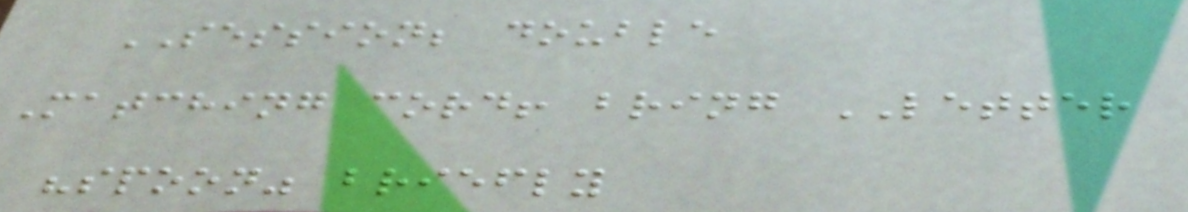SESSION; double
Matching cord! bring LETTER
"spoon" briefly
